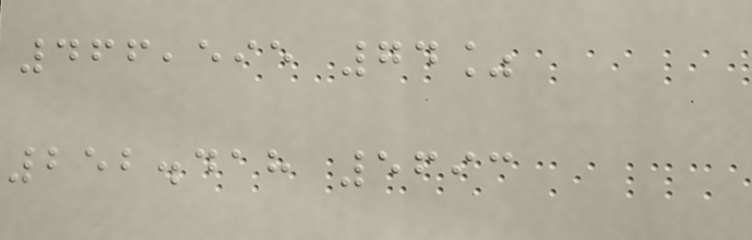466,595 74%
252.418 5693
